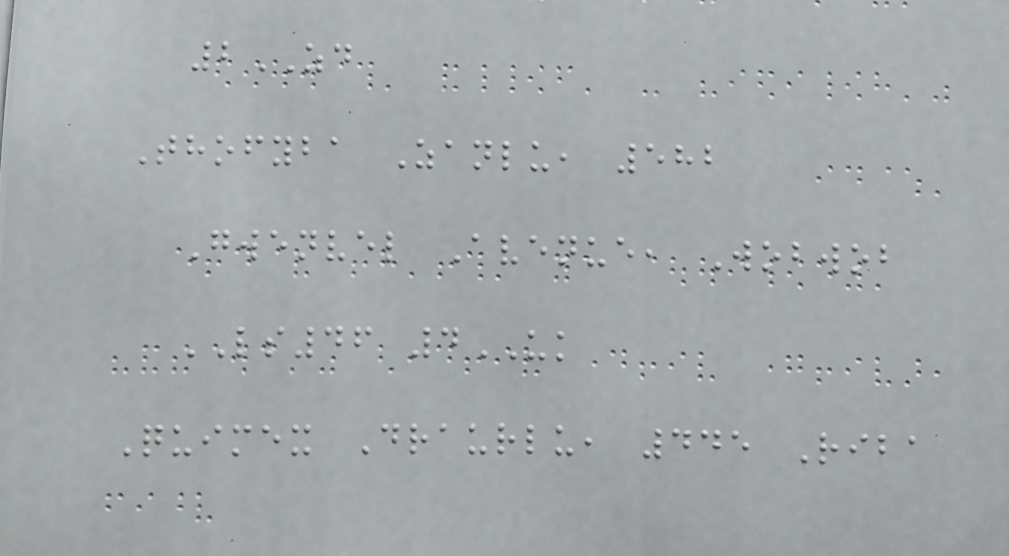2ZD
Thofyba Zanlu, 582
Gwenvel Avenue, Wobwob
LS46 4UK
Quimex Draurlu, 445 Riba
